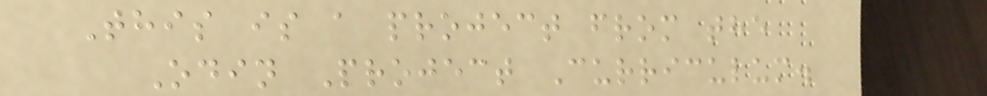This is a project from the
Odin Project Curriculum.
